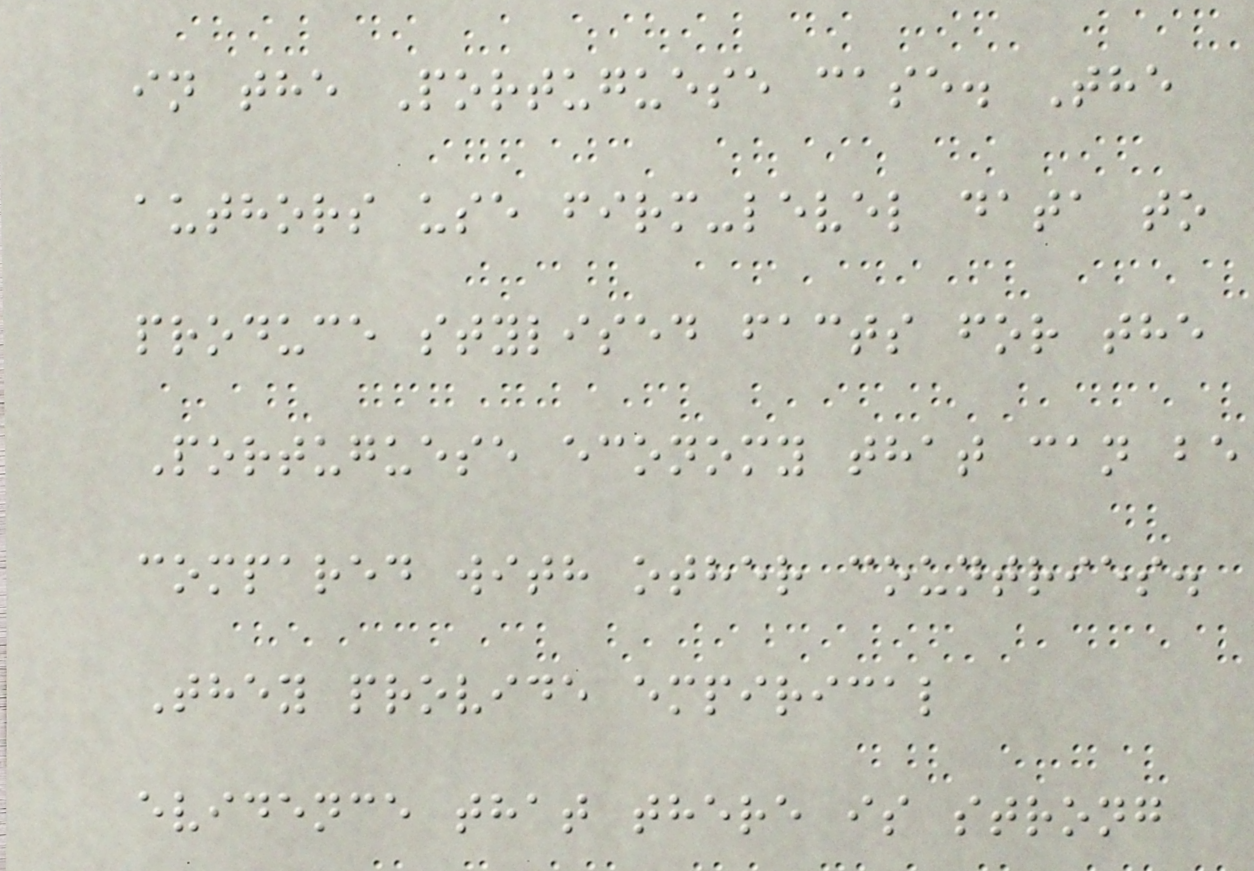in the Portuguese case. The
authors use firm-level data to
produce stylised facts for the
Portuguese economy that can be
compared with other countries.
They provide empirical
evidence that there is strong
